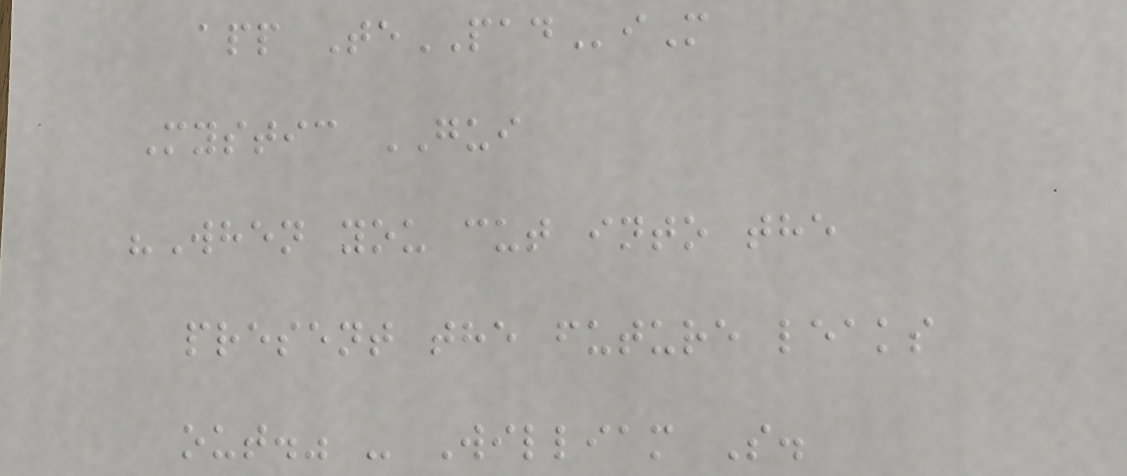app TePADiM
Mystic GUI
"When you cut into the
present the future leaks
out." - William S.
